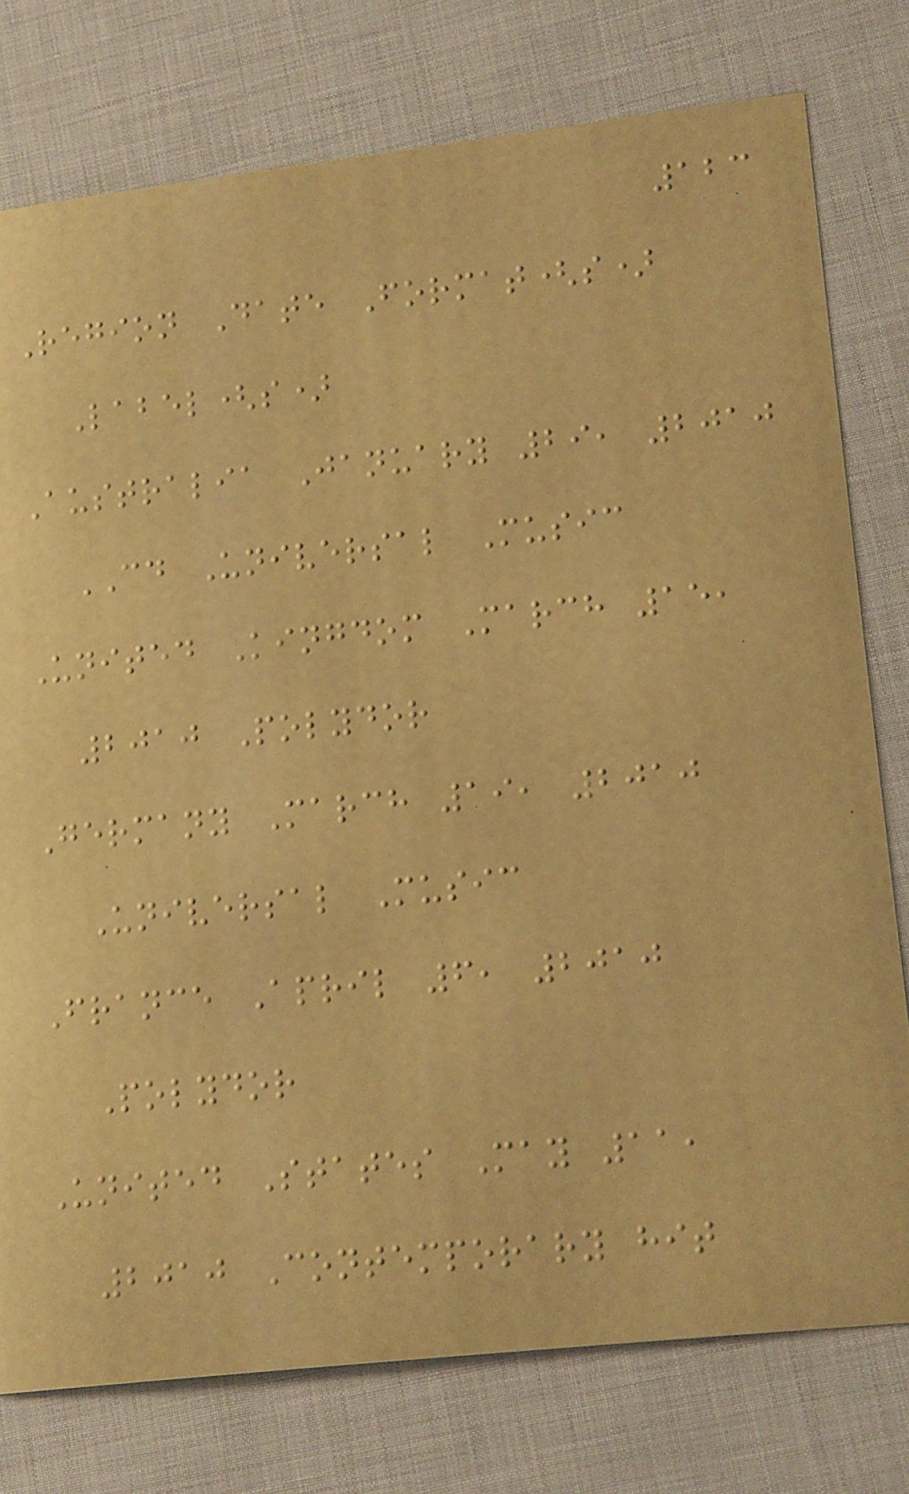123
Region Date Format(s)
Label(s)
Australia January 29, 2010
CD Universal Music
United Kingdom March 15,
2010 Polydor
Germany March 19, 2010
Universal Music
France April 6, 2010
Polydor
United States May 11,
2010 Contemporary hit
